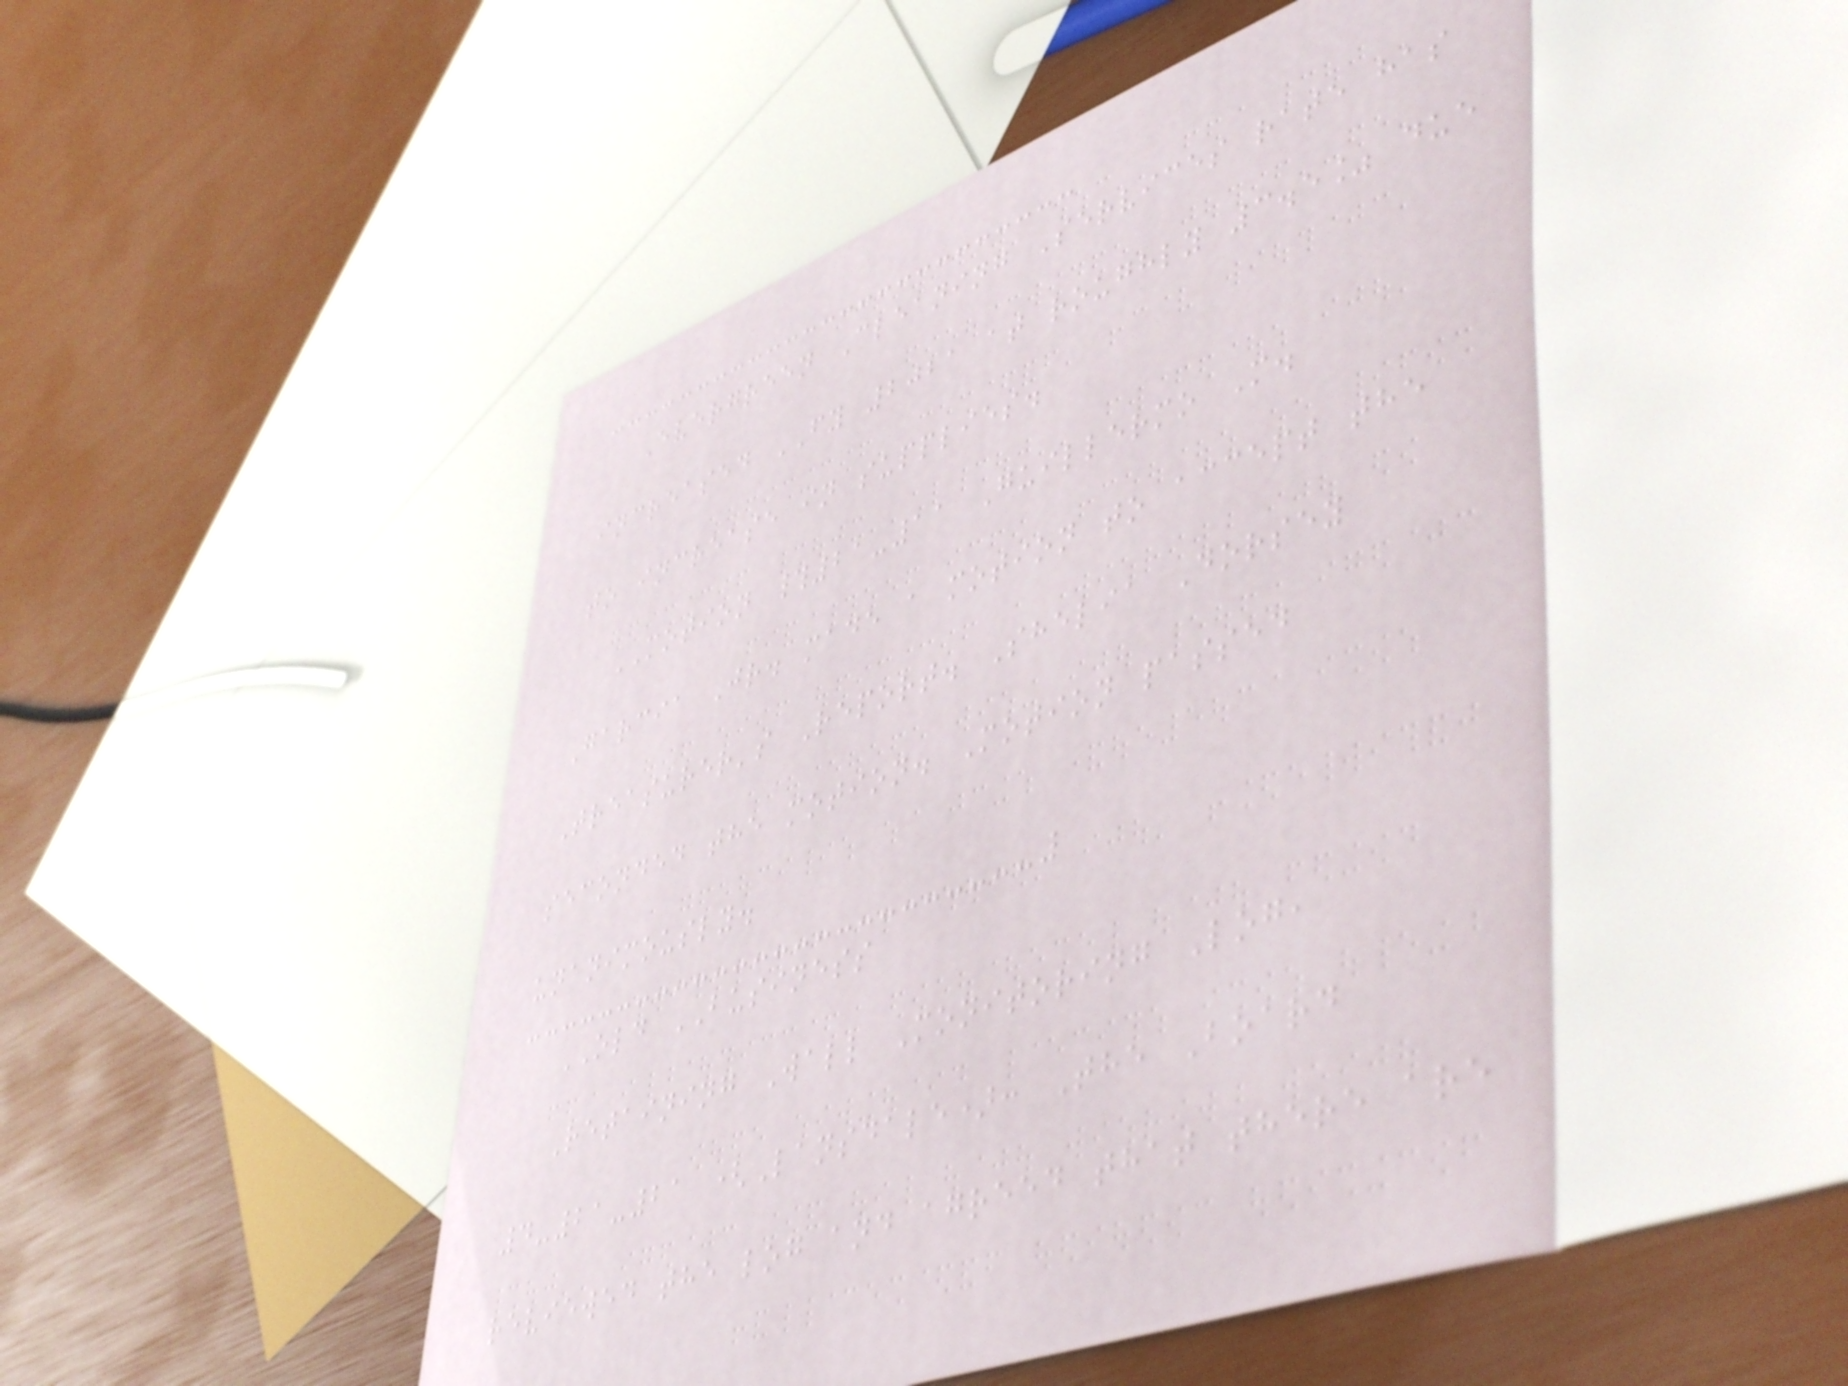Evergreen Cleaning Services rate has
increased FY 2021 at roughly 3.5% due
to increase in supplies.
MOTION #21-11 Guillermo M.
Garcia Jr. made a motion to accept the
Treasurer's Report. Shelia Dorsey
seconded the motion. Motion passed
unanimously.
OLD BUSINESS
Retaining Wall Monitoring Log,
4-21-21 (Lansdale): The Board
reviewed the log and agreed that there are
